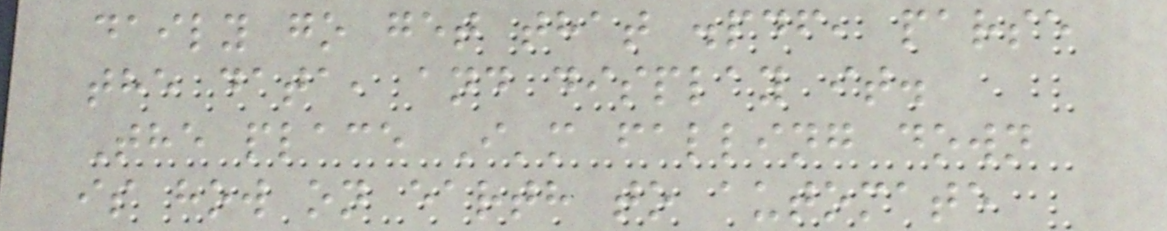daily go get that .pdf, parse
the data, and display it.
The place I'm falling down
is how on earth to automate
